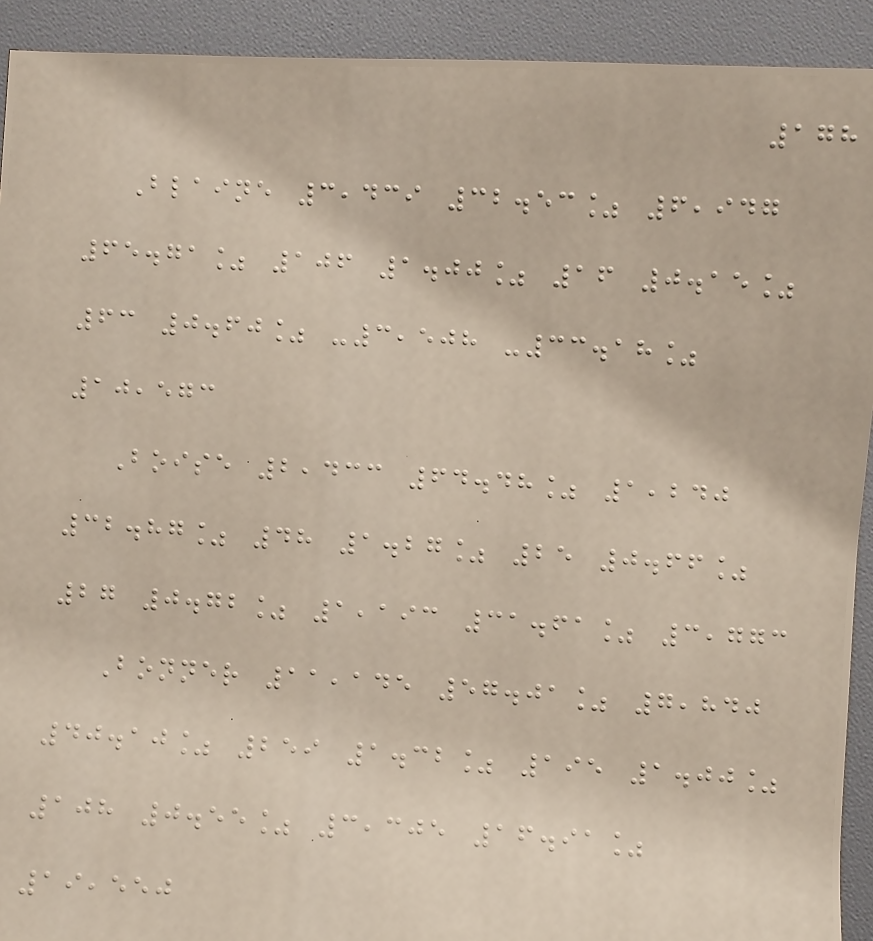178
Blaine 3,439 32.53% 6,947
65.71% 106 1.00% 16 0.15%
63 0.60% -3,508 -33.18%
10,573
Boise 2,433 64.48% 1,240
32.87% 48 1.27% 25 0.66%
27 0.72% 1,193 31.61% 3,773
Bonner 11,145 57.01% 7,840
40.10% 259 1.32% 195 1.00%
108 0.55% 3,305 16.91%
19,550
